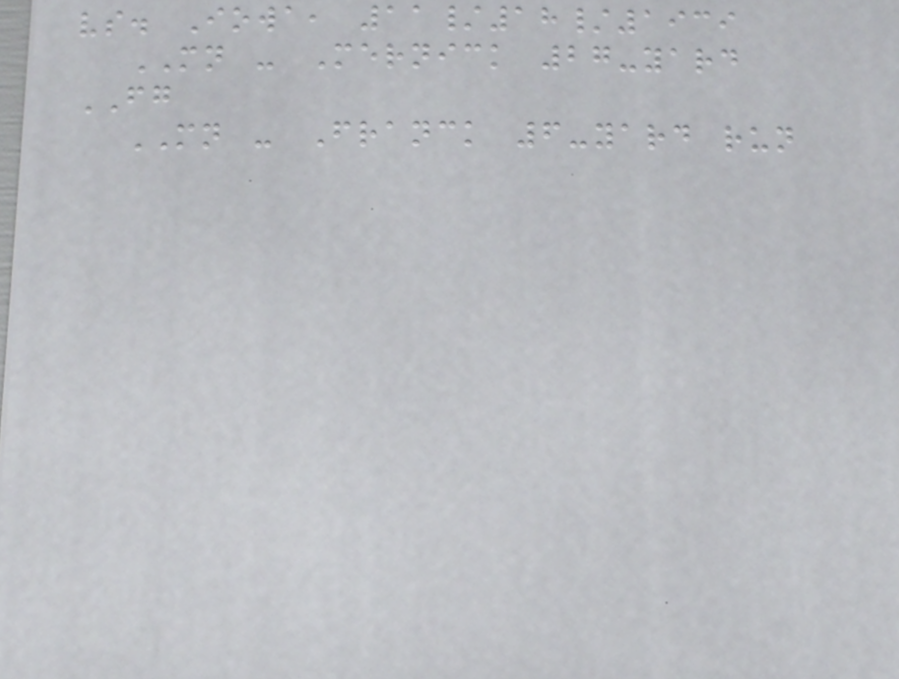vs. Iowa, 11/18/1939
MN - Mernick 27-yard
FG
MN - Franck 6-yard run
